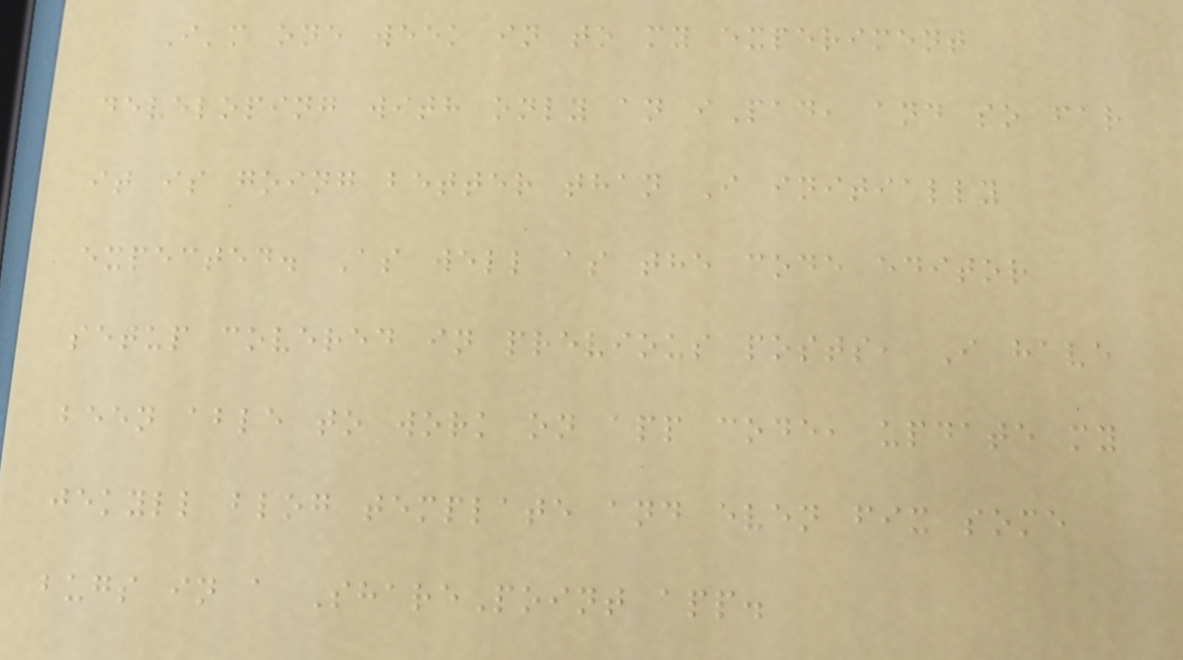I'm one week in to my experiment
developing with only an iPad, and so far
it is going better than I initially
expected. As well as the code editor
setup covered in previous posts, I have
been able to work on app code, update my
jekyll blog template and even fix some
bugs in a SharePoint app.
